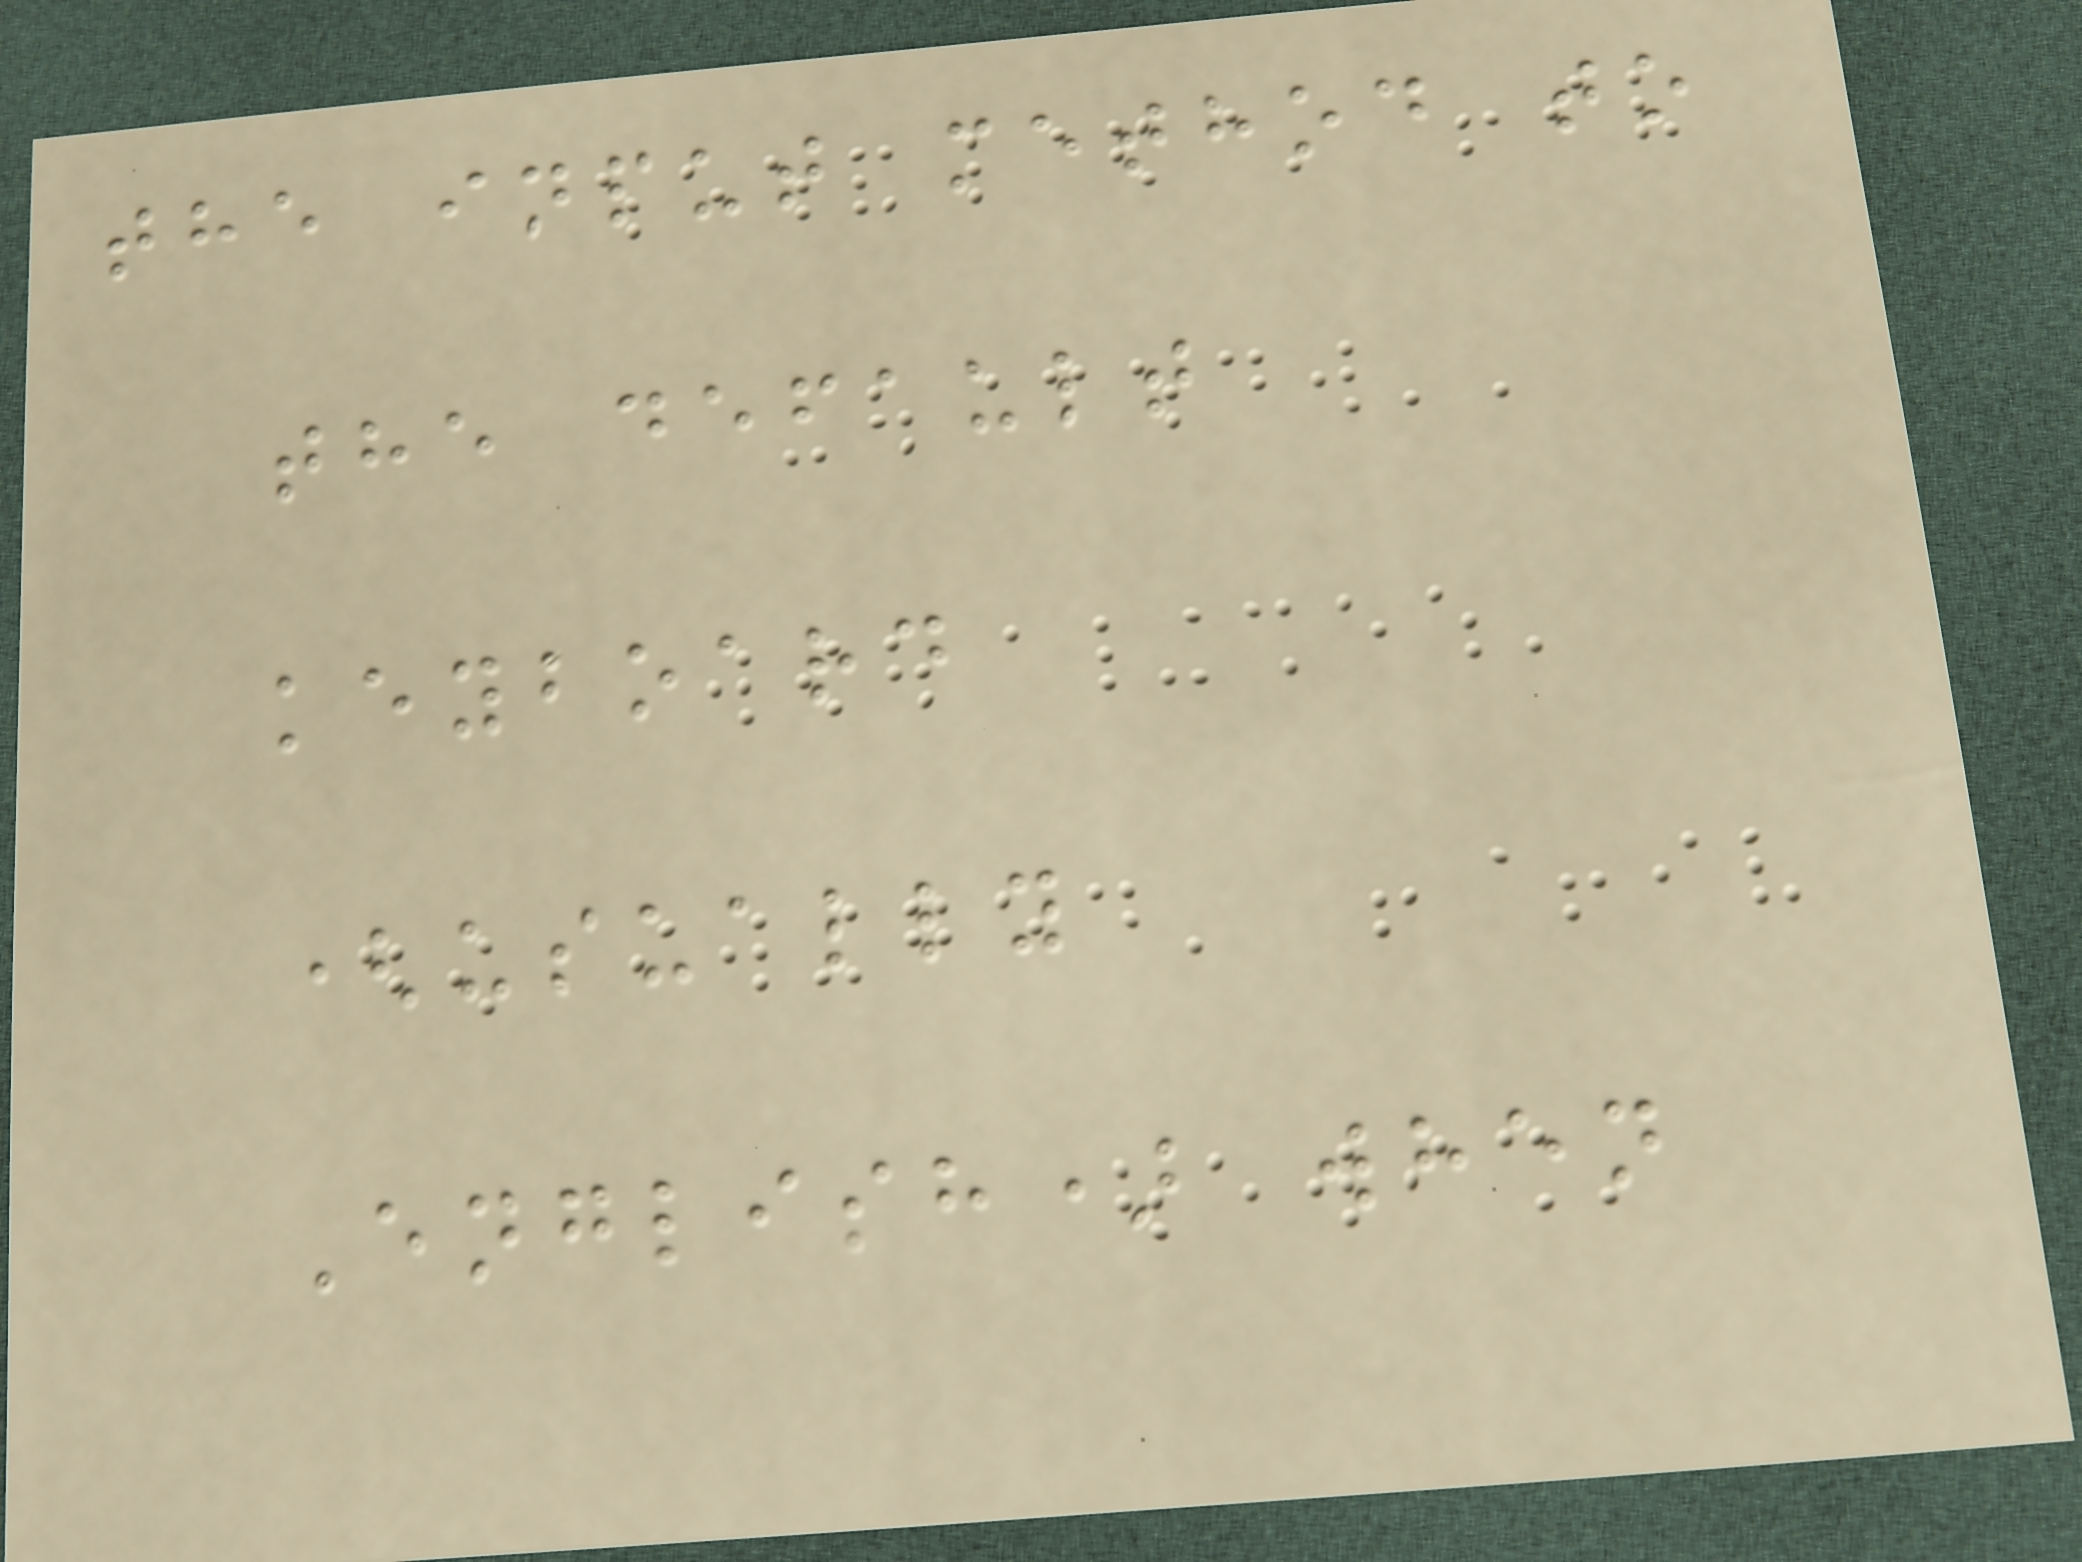the input method to
the default
keyboard
(usually
English) when
